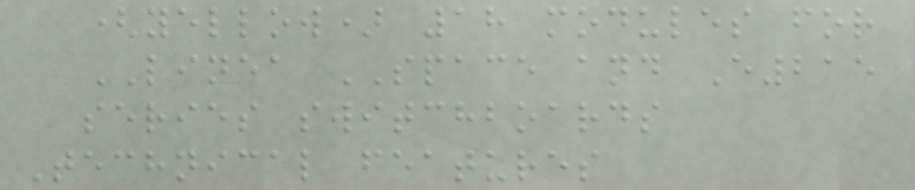(yellow) 18 modules for
LINEA SPACE and E215
series switchboards
Technical features
